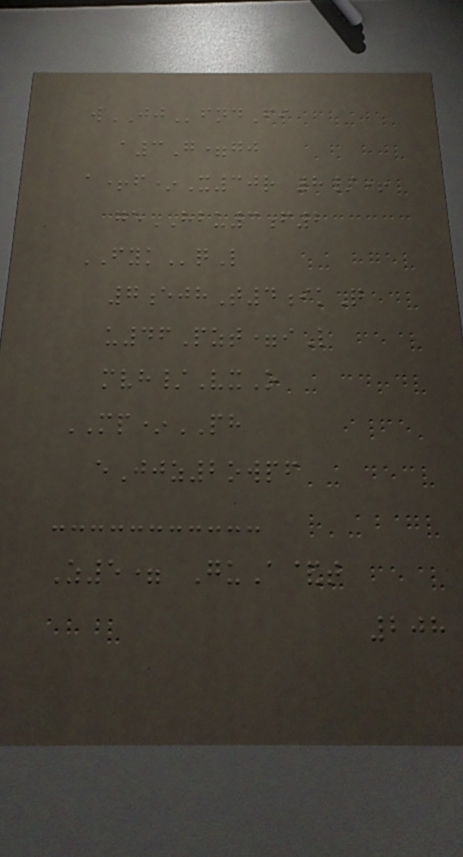wJJfndFi
a3G=gj
a+f*X30r 8/+
geHBU3f2
FYKqL
7ejhT4ikQ
u46Pzt=iL
mvh/VxO
MP*PH
eJjz2owpf
Z5= GuA&t
208
